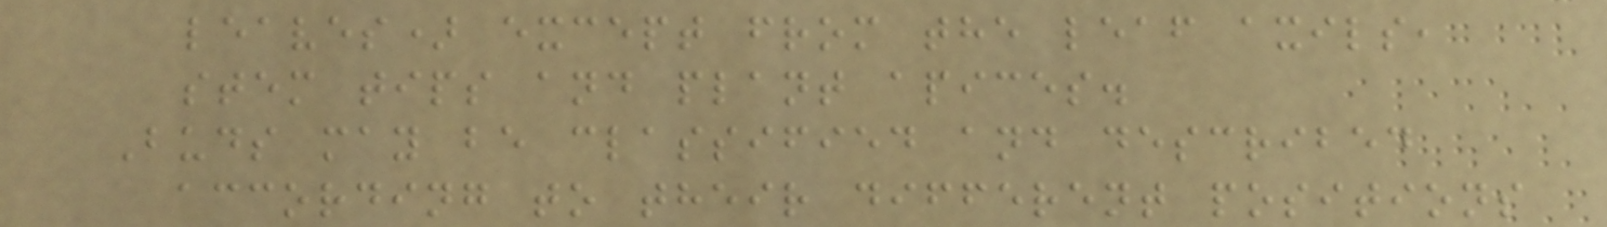leaves) except from the leaf axils,
stem tips and plant apices.
Buds may be classified and described
according to their different positions
